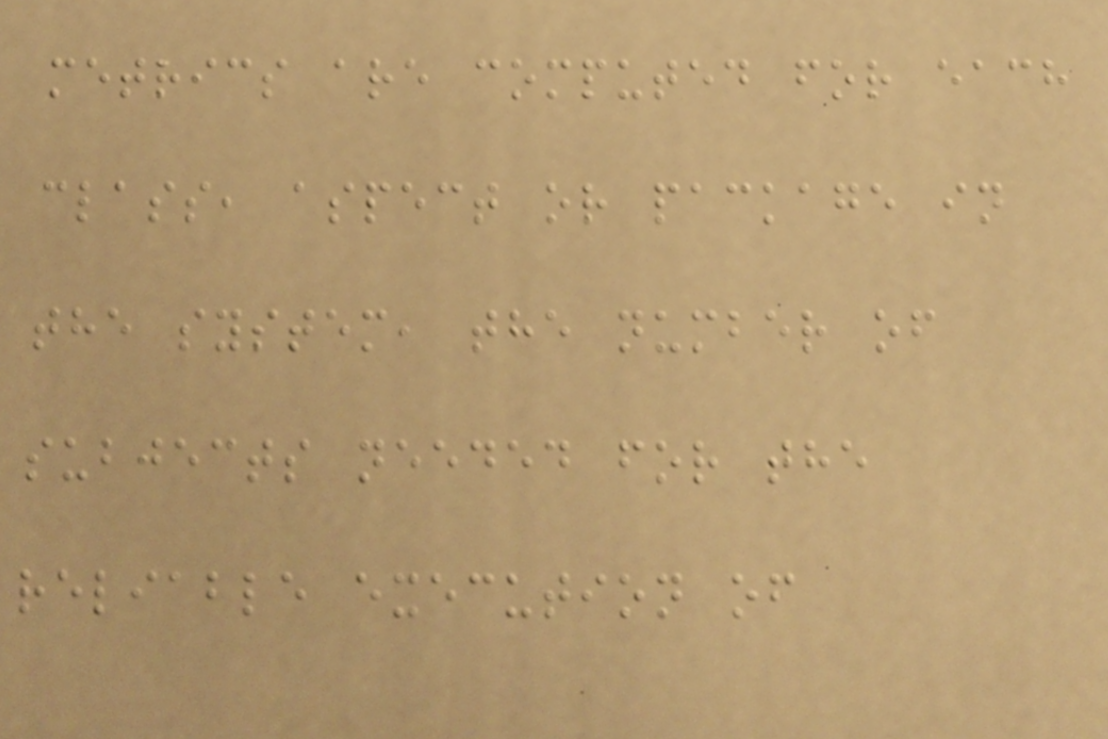metrics are computed for each
class, aspect or package in
the system, the number of
subjects needed for the
reliable execution of
